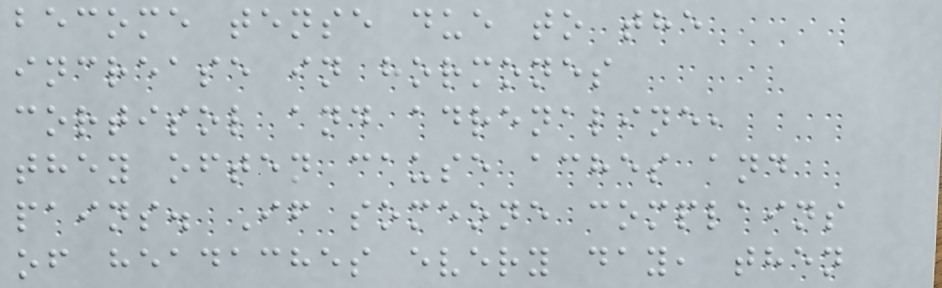become tense due to the
increase in hormones
cortisol and adrenaline,
they often cause aches and
pains. If someone complains
of headaches every day, then
